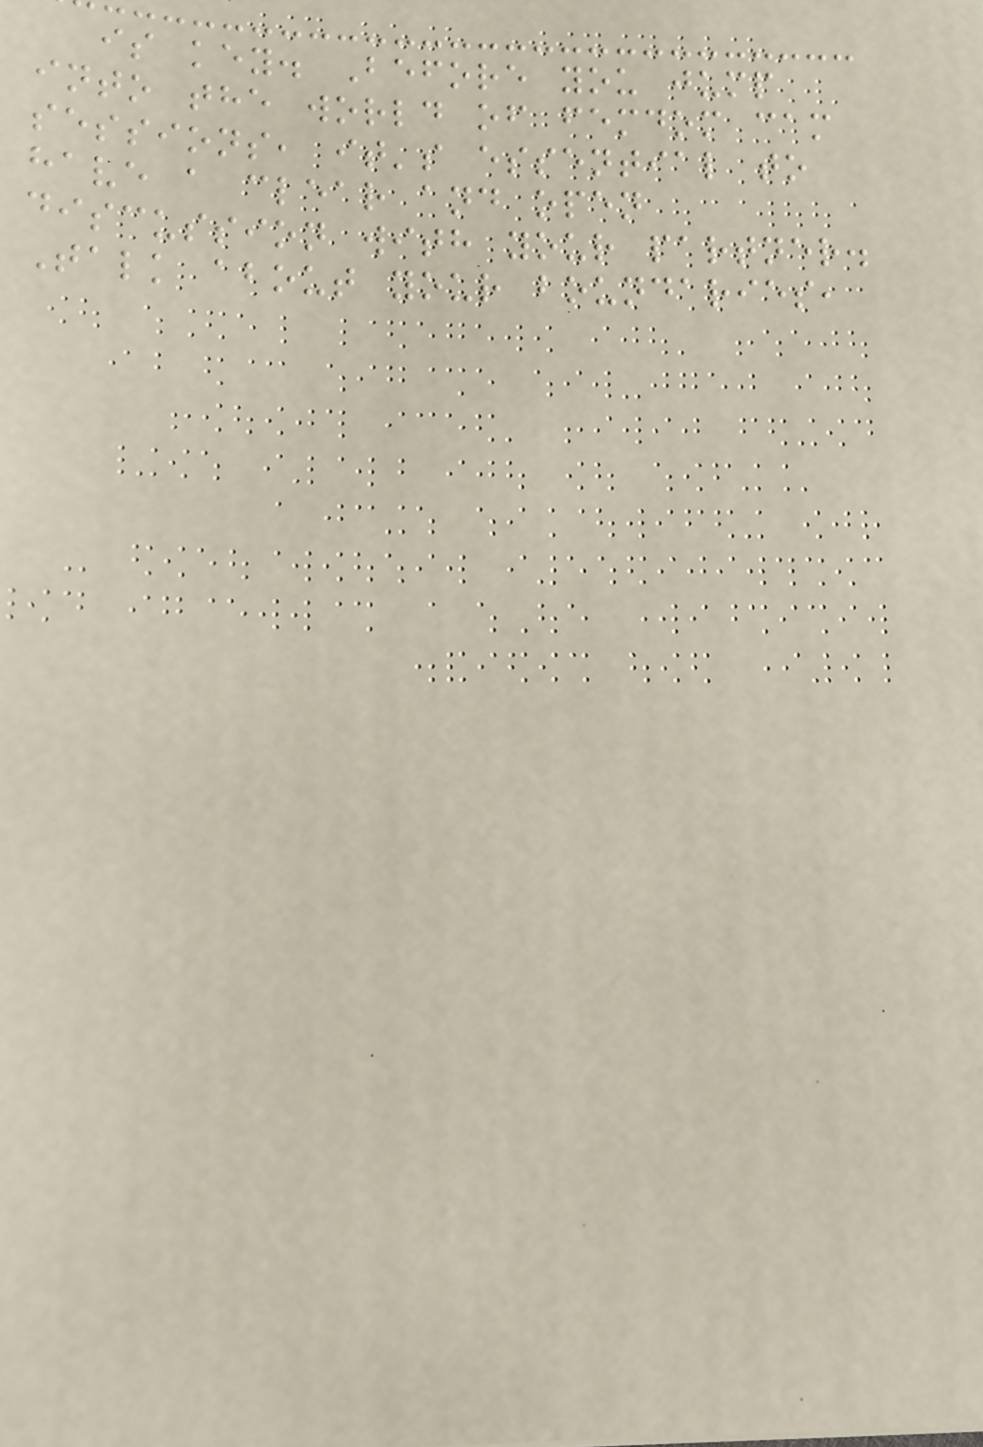is key. Before you jump
into the world of femdom cam
sessions, it's essential to
have a clear and open
discussion with your partner.
Talk about your boundaries,
